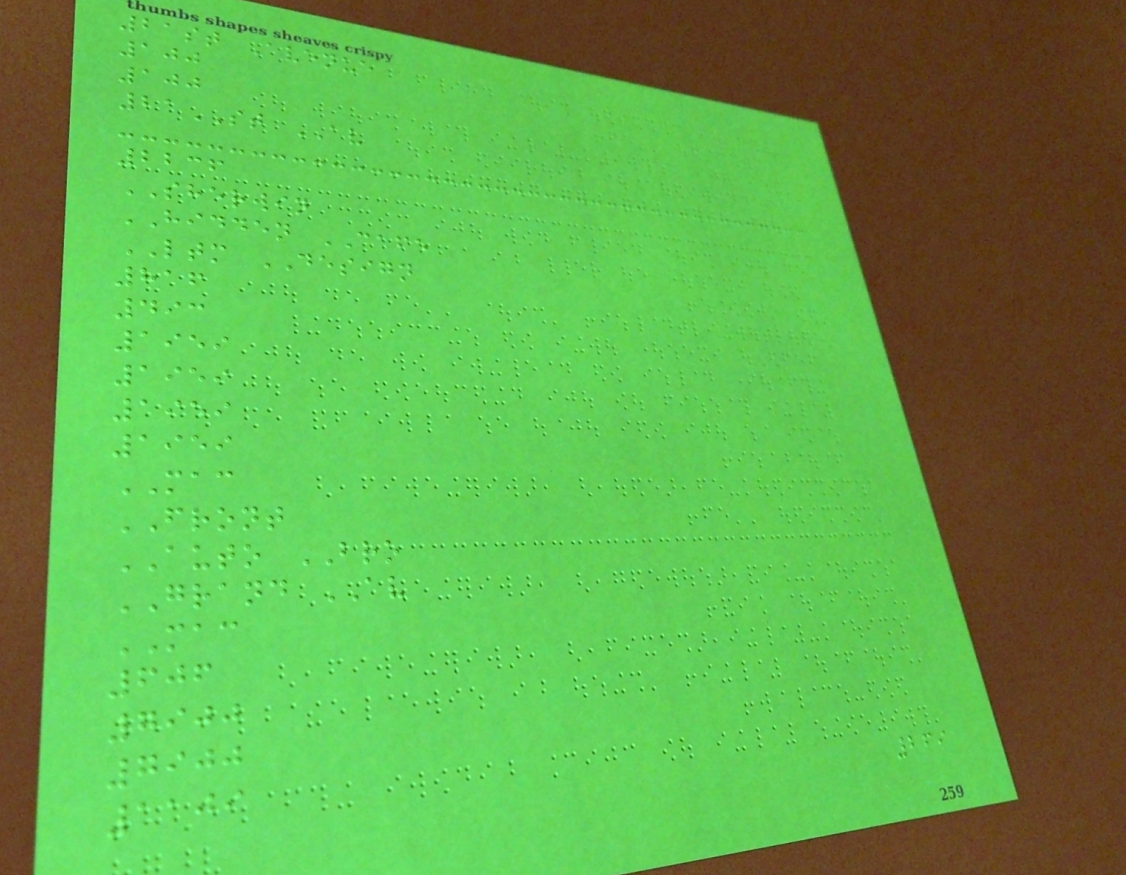21st Avenue
100
100
21ST AV
2236
SHERWIN
HIDDEN CAFE
LTM DESIGN
816
493
1959
1959
1959
1959
MAC
FRONT
AUTO BRO
GRAND AV
MAC
606
7900
7900
1109
269
